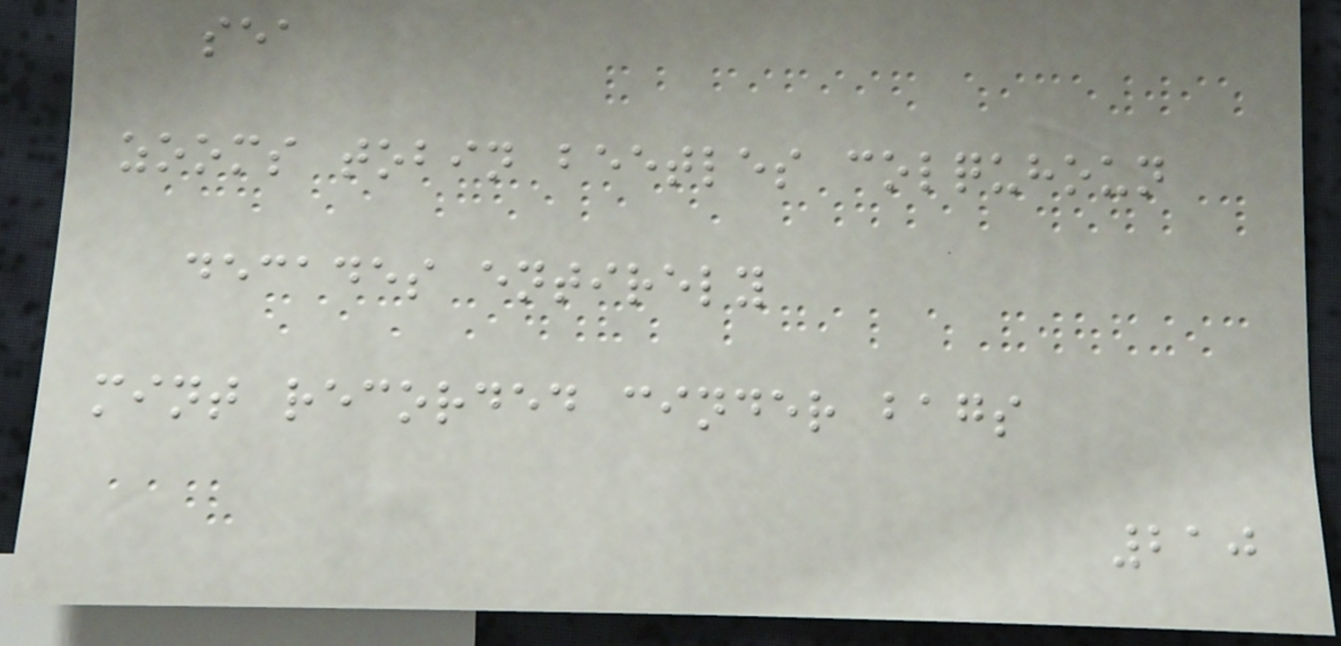sea
zooms tobin beetles colquhoun
decades entirely
mint recorded cinder bags
210
